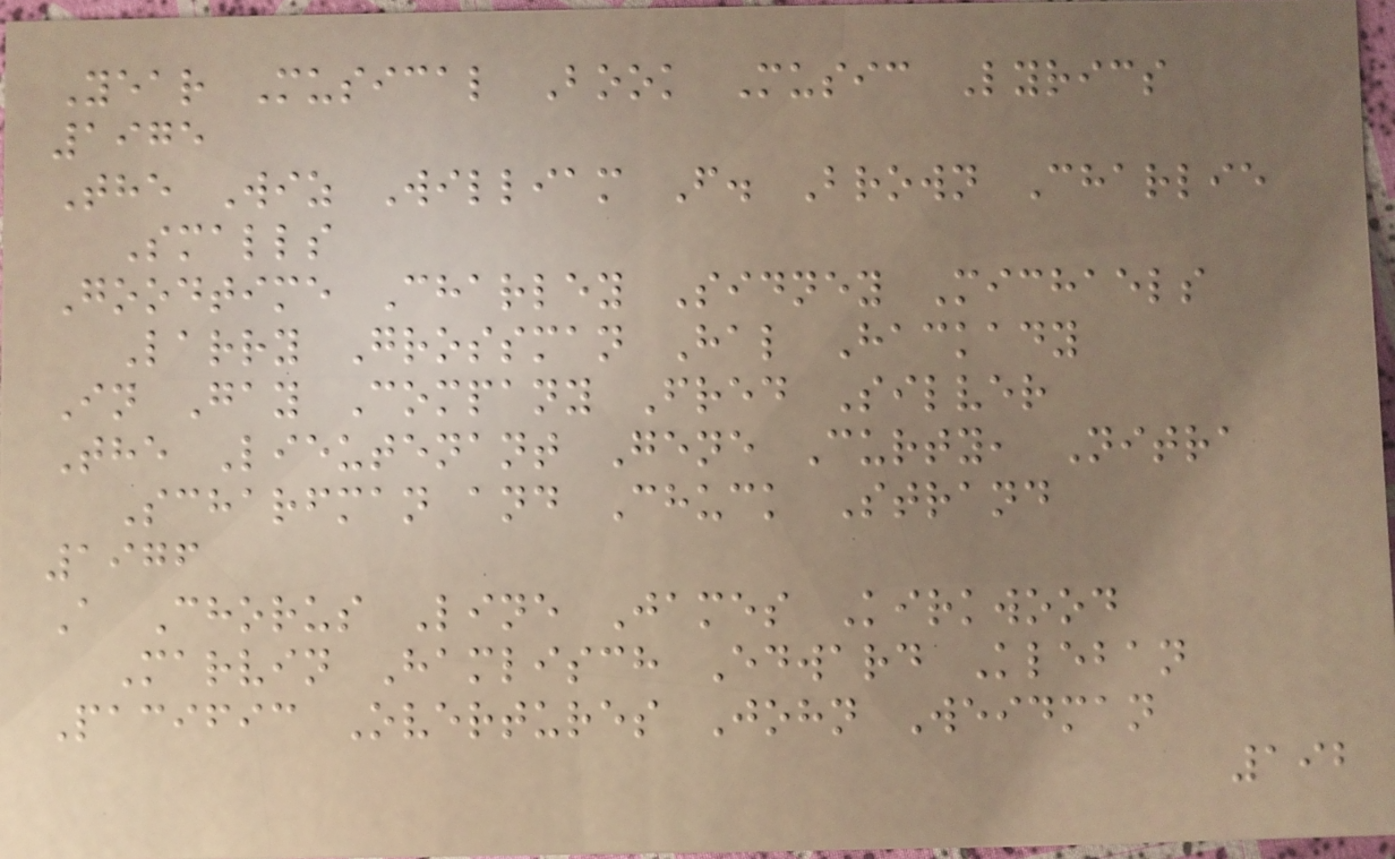Year Musical Book Music Lyrics
1975
The Wiz William F. Brown Charlie
Smalls
Goodtime Charley Sidney Michaels
Larry Grossman Hal Hackady
In Gay Company Fred Silver
The Lieutenant Gene Curty, Nitra
Scharfman and Chuck Strand
1976
A Chorus Line James Kirkwood
Marvin Hamlisch Edward Kleban
Pacific Overtures John Weidman
192
